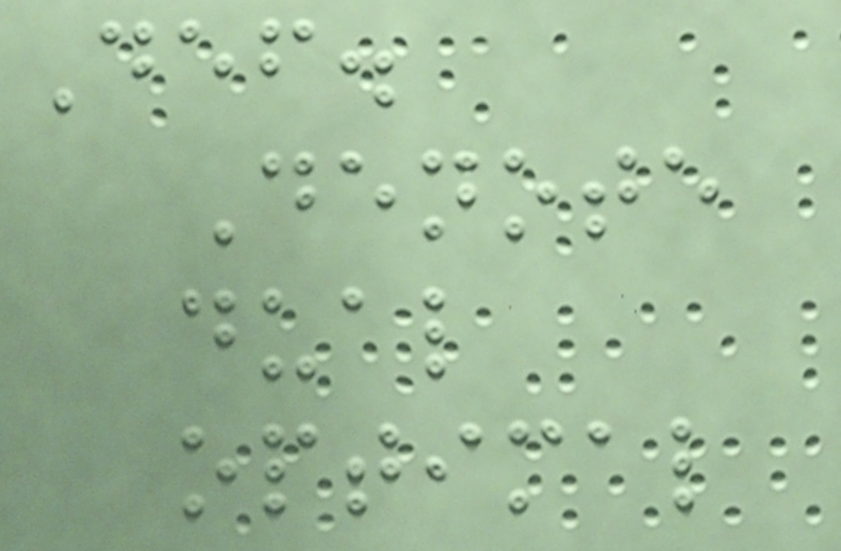Def.
Denote
dual
optimal
